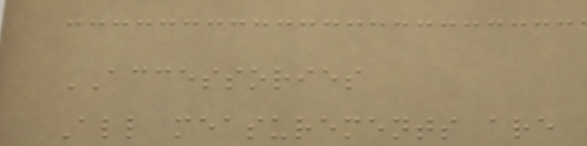ACCESSORIES
All measurements are
